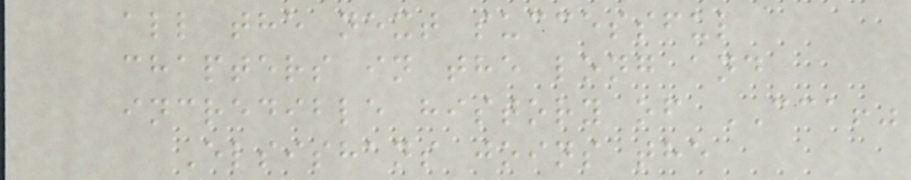all the next successful
chapters in the long and
incredible history of CCA!"
Elsishans joins the
